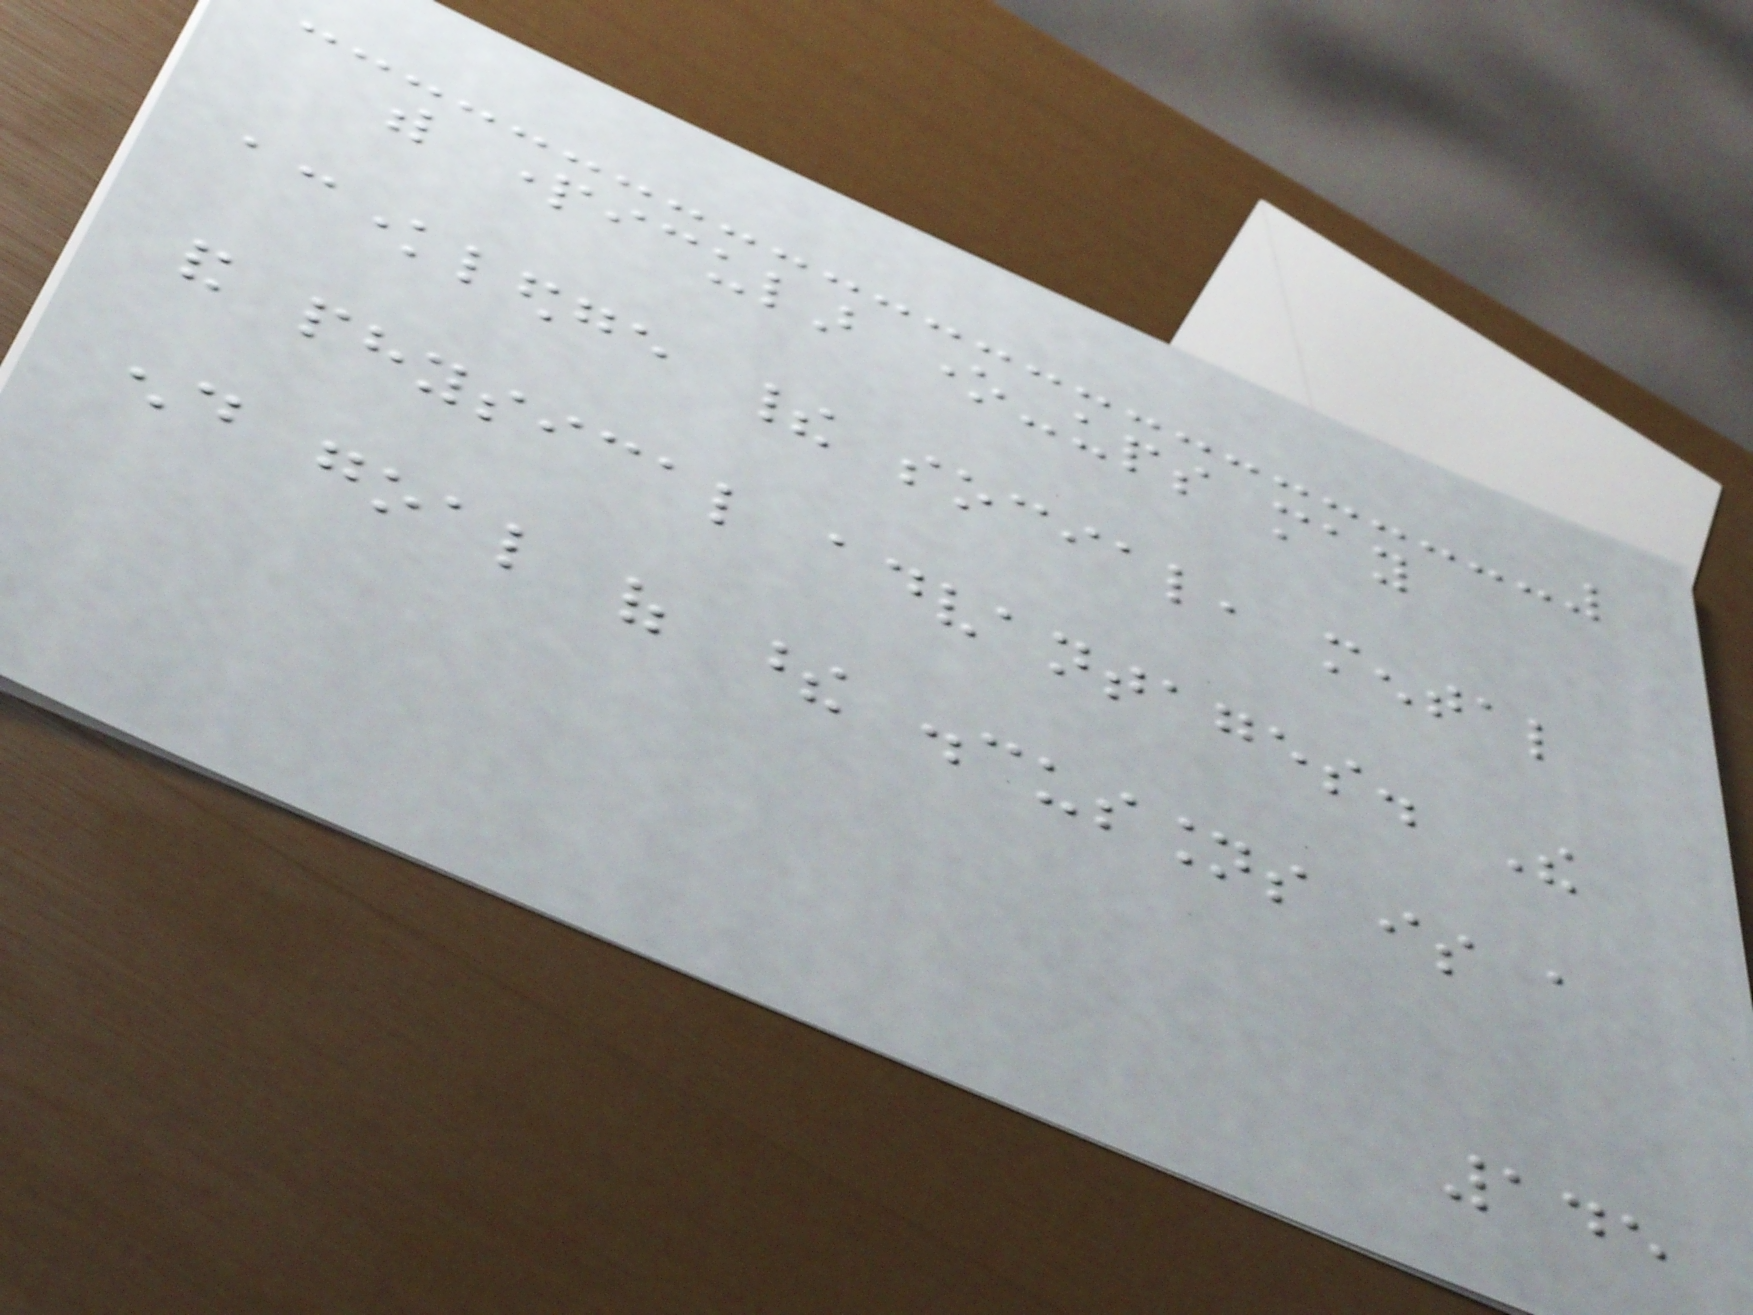with particular one-ups may
acknowledge their social, mental
and physical advantages. The
end goal of these discussions is a
145
